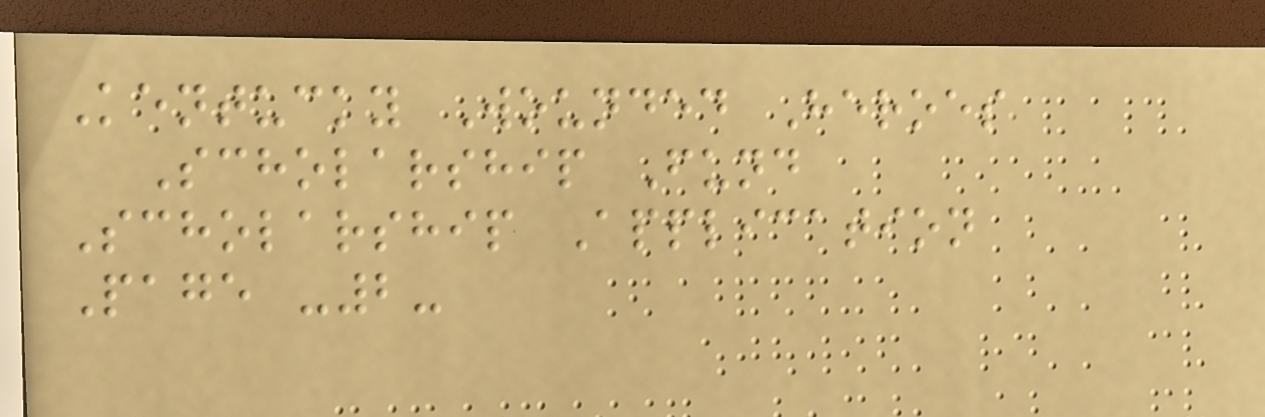Kentucky Wounded Heroes
Scholarship Fund
Scholarship Application
Page -2-
